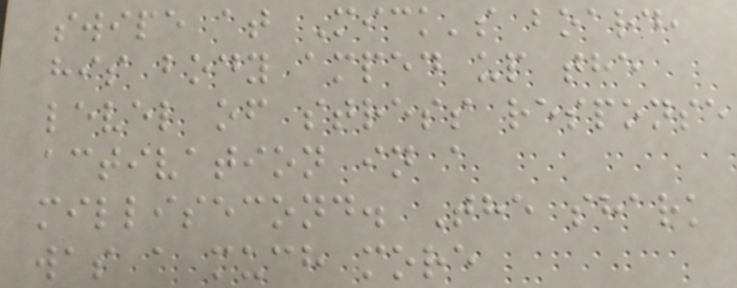swipe at Mick's board,
his body amped up the
level of stress response
activation in a
millisecond. The shark
was a much more
